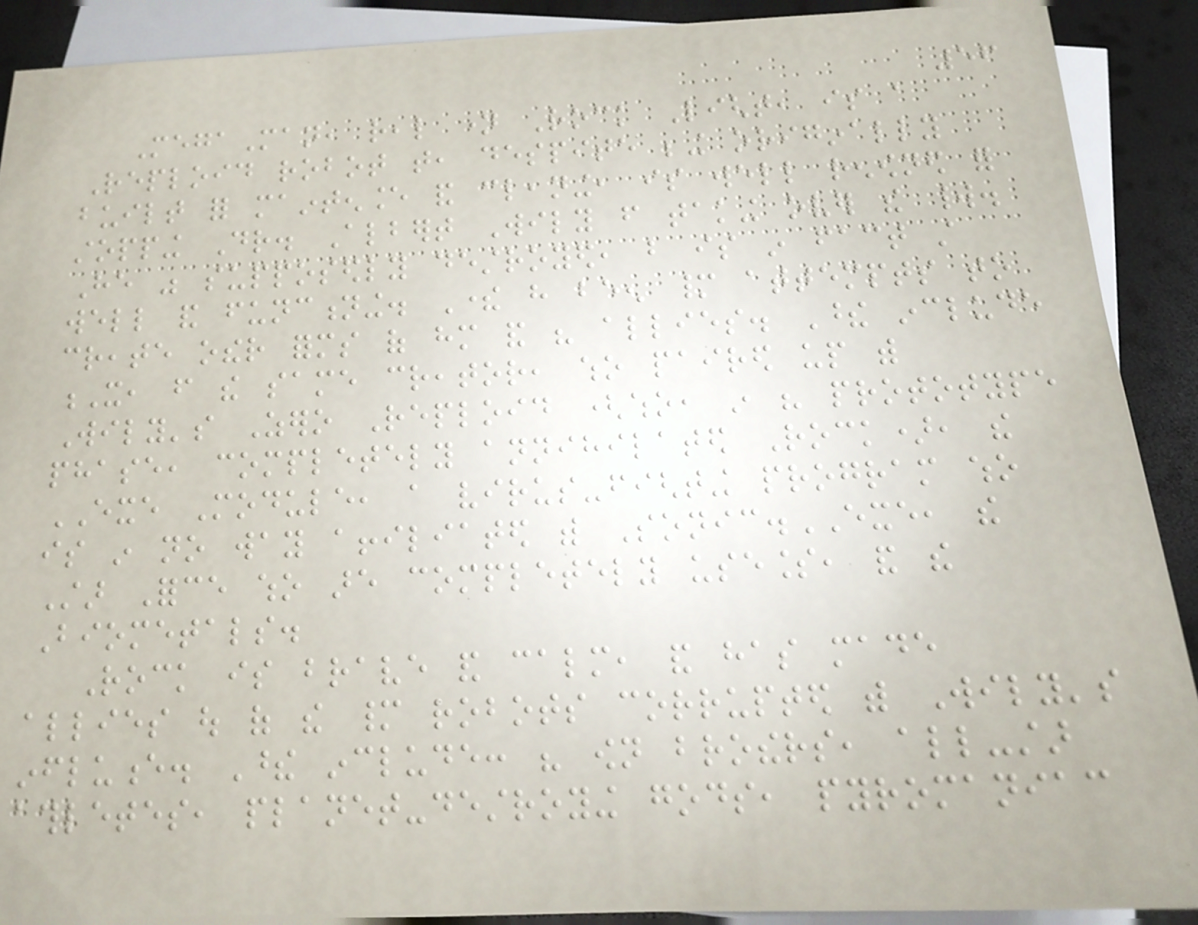56
MegaMan, real name Rock Light, is a
Reploid robot that, despite being originally
built for maintenance and cleaning, is well renowned for
stopping Dr. Albert Wily from taking over the world.
He was supposedly destroyed, but is in fact still
well and functioning. There have been many attempts to
create other forms of him and his allies. These include
X, from the same creator, who paired up with
Wily's Zero Reploid (who, in his prototype
phase, completely annihilated Rock), the
EXE Module, a virus-fighting program who
is in no way affiliated with Sonic.EXE, the
Star Force who are completely useless, and the
Biometals.
Rock is brave and calm, and has made
allies out of the many robots corrupted with Wily's
influence. These include: his own brothers, all-star
athletes, planet-destroying gods, pyromaniac
